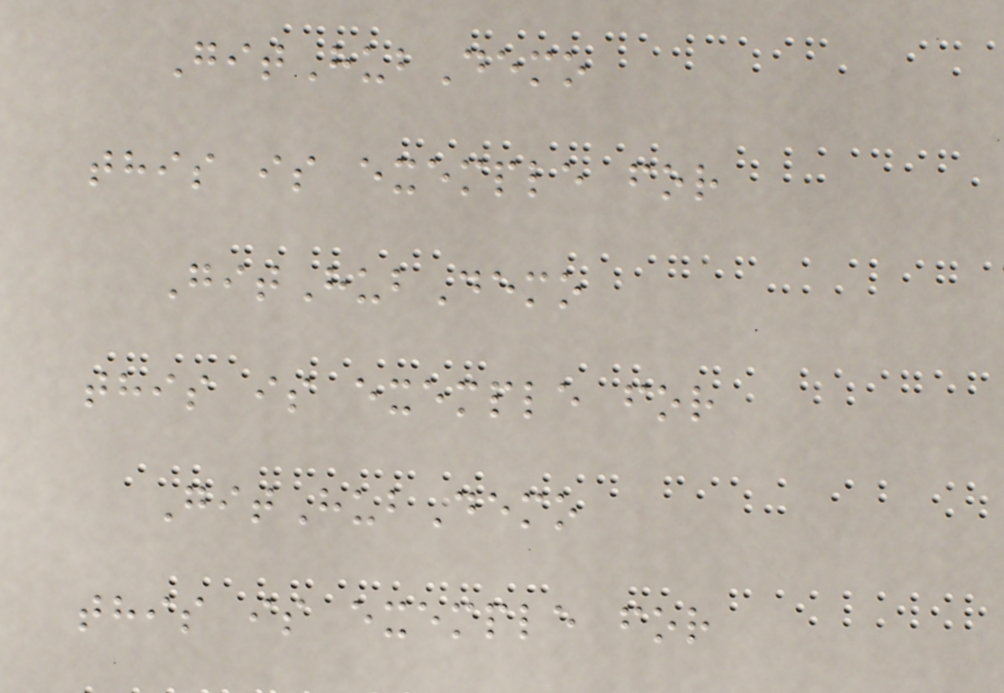GitHubDemo
this is exemple for
GitHubDemo
this is exemple for
GitHubDemo
this is exemple for
